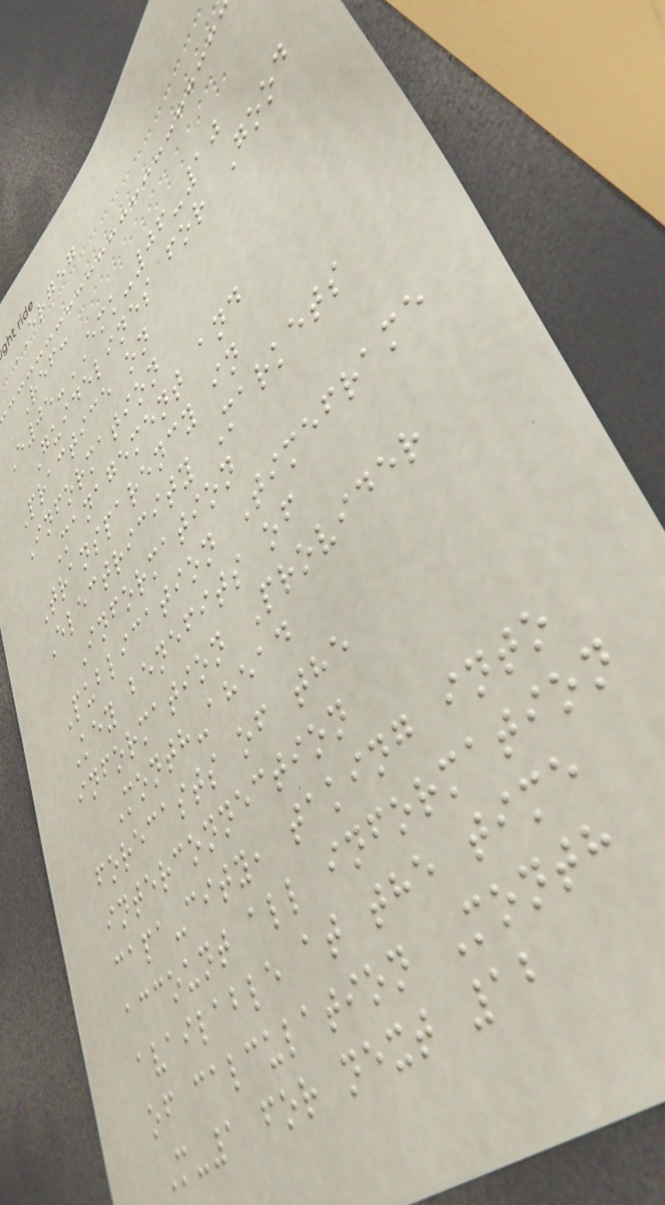ERGEG
Ref:
E05-EMK-06-10
Guidelines for Good
Practice on
Information
Management and
Transparency in
Electricity Markets
Information
Publication Timeframe
Key benefits of
information Provider
Month-ahead
forecasts of the
interconnection
capa-city, taking into
account all information
available at the time
of calculation Month
M-1 for next 12
